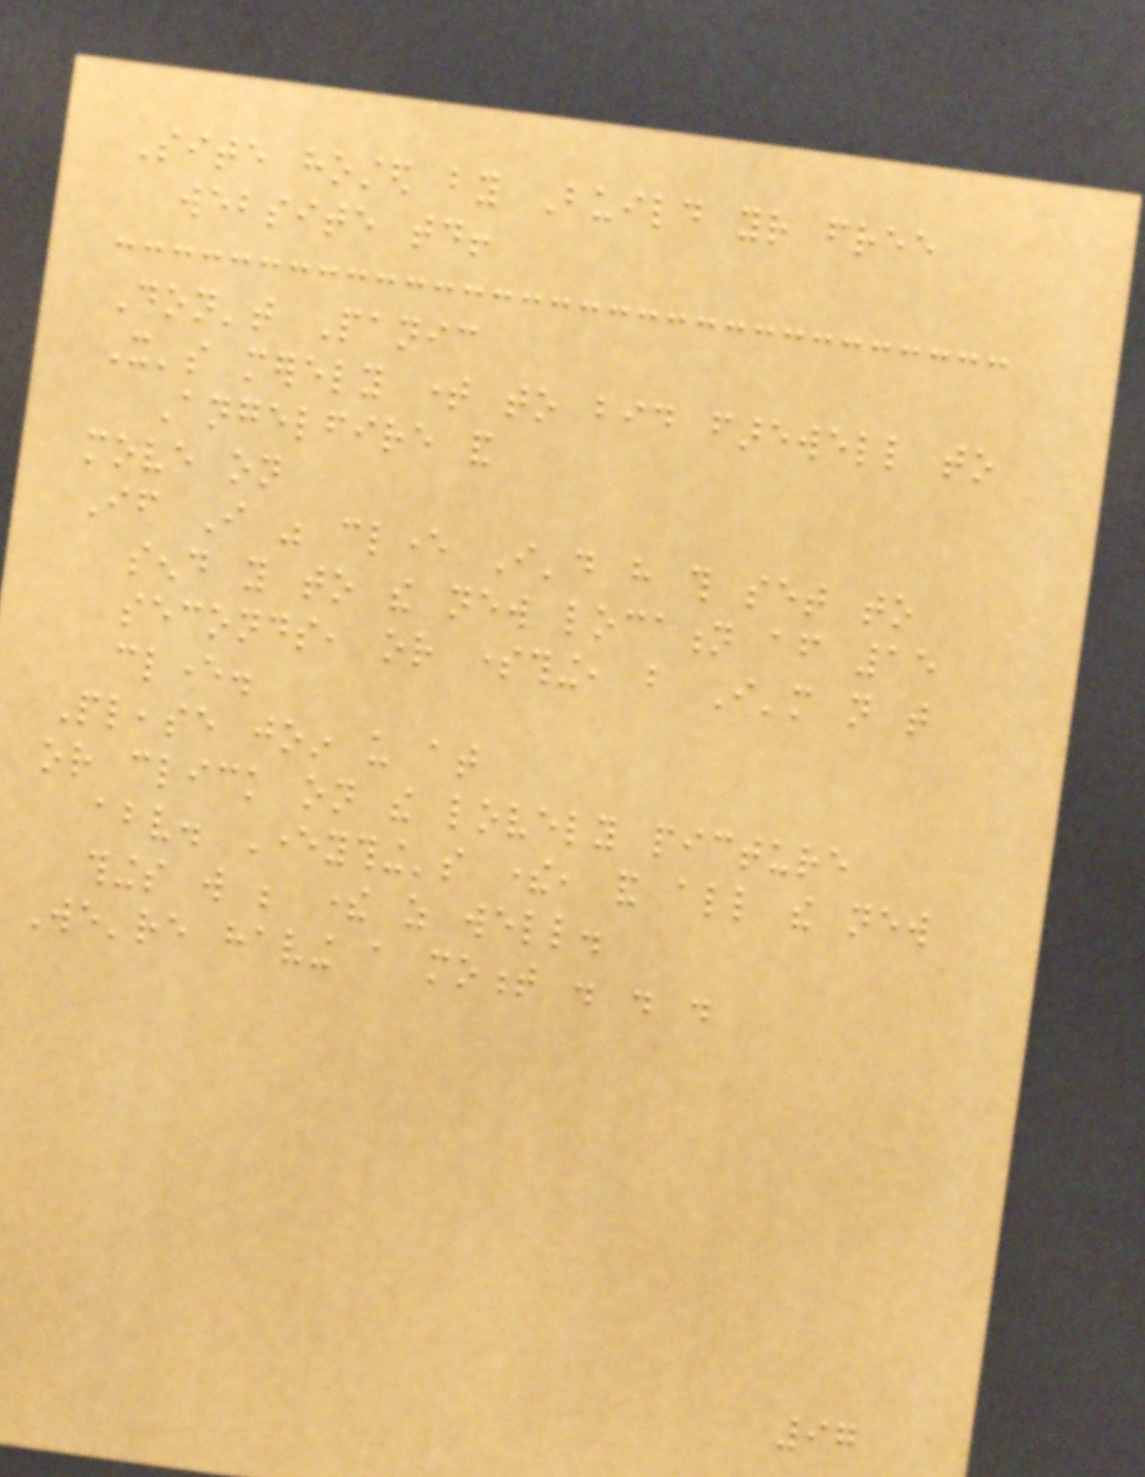Site hosted by Build your free
website today!
Don't Panic
It's merely time to bid farewell to
Angelfire and
move on
If I was clever I'd have this set to
send you to the new location after 15
seconds, or something, but I'm not that
clever.
Please join us at
or click on the lovely picture
above. Everything's there, and all the new
things will be there as well.
We're having a moment . . .
97
